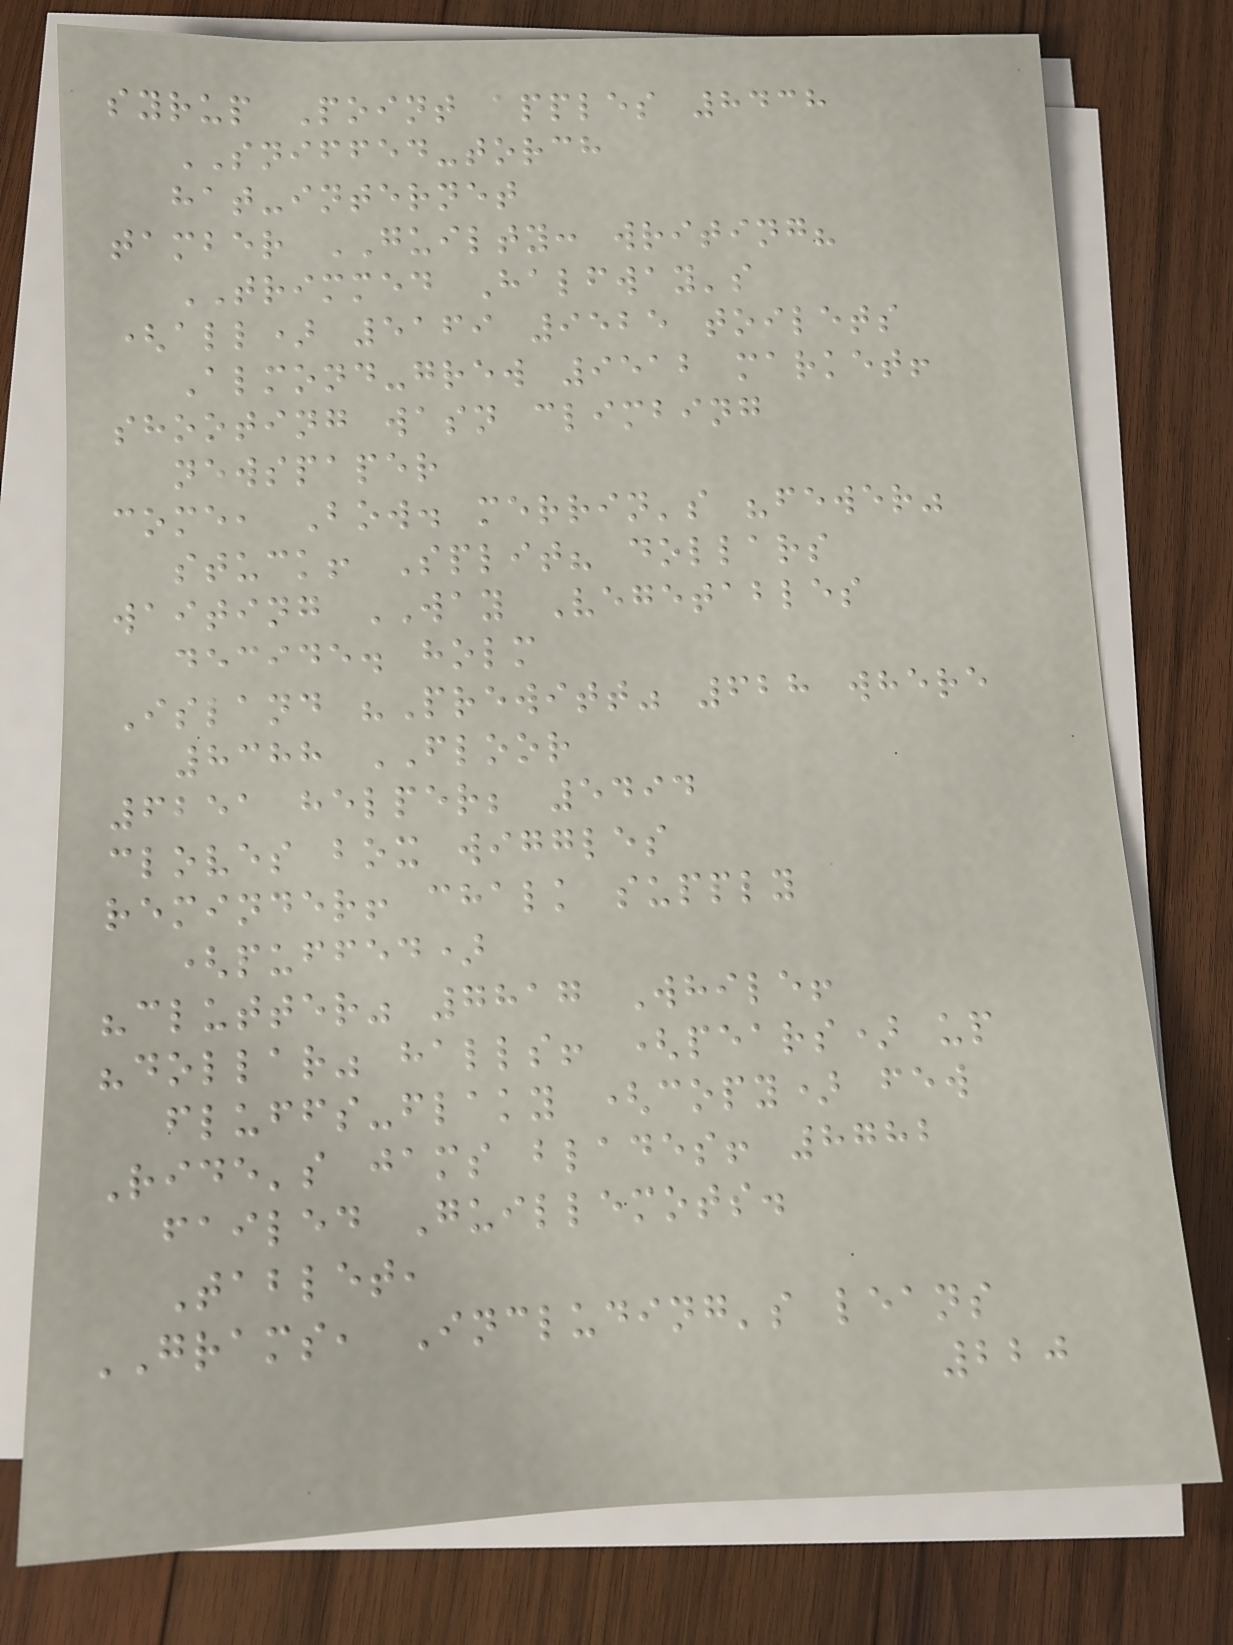syrup Point apples 8438
SNIFFED-torch
hat-internet
tamber GUILTY: writing?
TRIMMED Halfway's
(all) 5169 9525 toilets
Almond-grew 9512 market!
shooting wasn climbing
newspaper
come, Bow. merrin's "fewer"
stuck! Split? dollars
waiting WAY Vegetables
decide. holm
Island "Prewitt" 628 where
8388 FLOOR
6251 helper; 5494
cloves box wiggles
reminder! chalk supply
(puffed)
"clutter" 7817 While!
"dollar" halls! (pears) up
fluffs-flaky (copy) few
Ride's jams blades! 8782
failed Guillemots.
Tablet,
GRAMS, Including's leans
220
